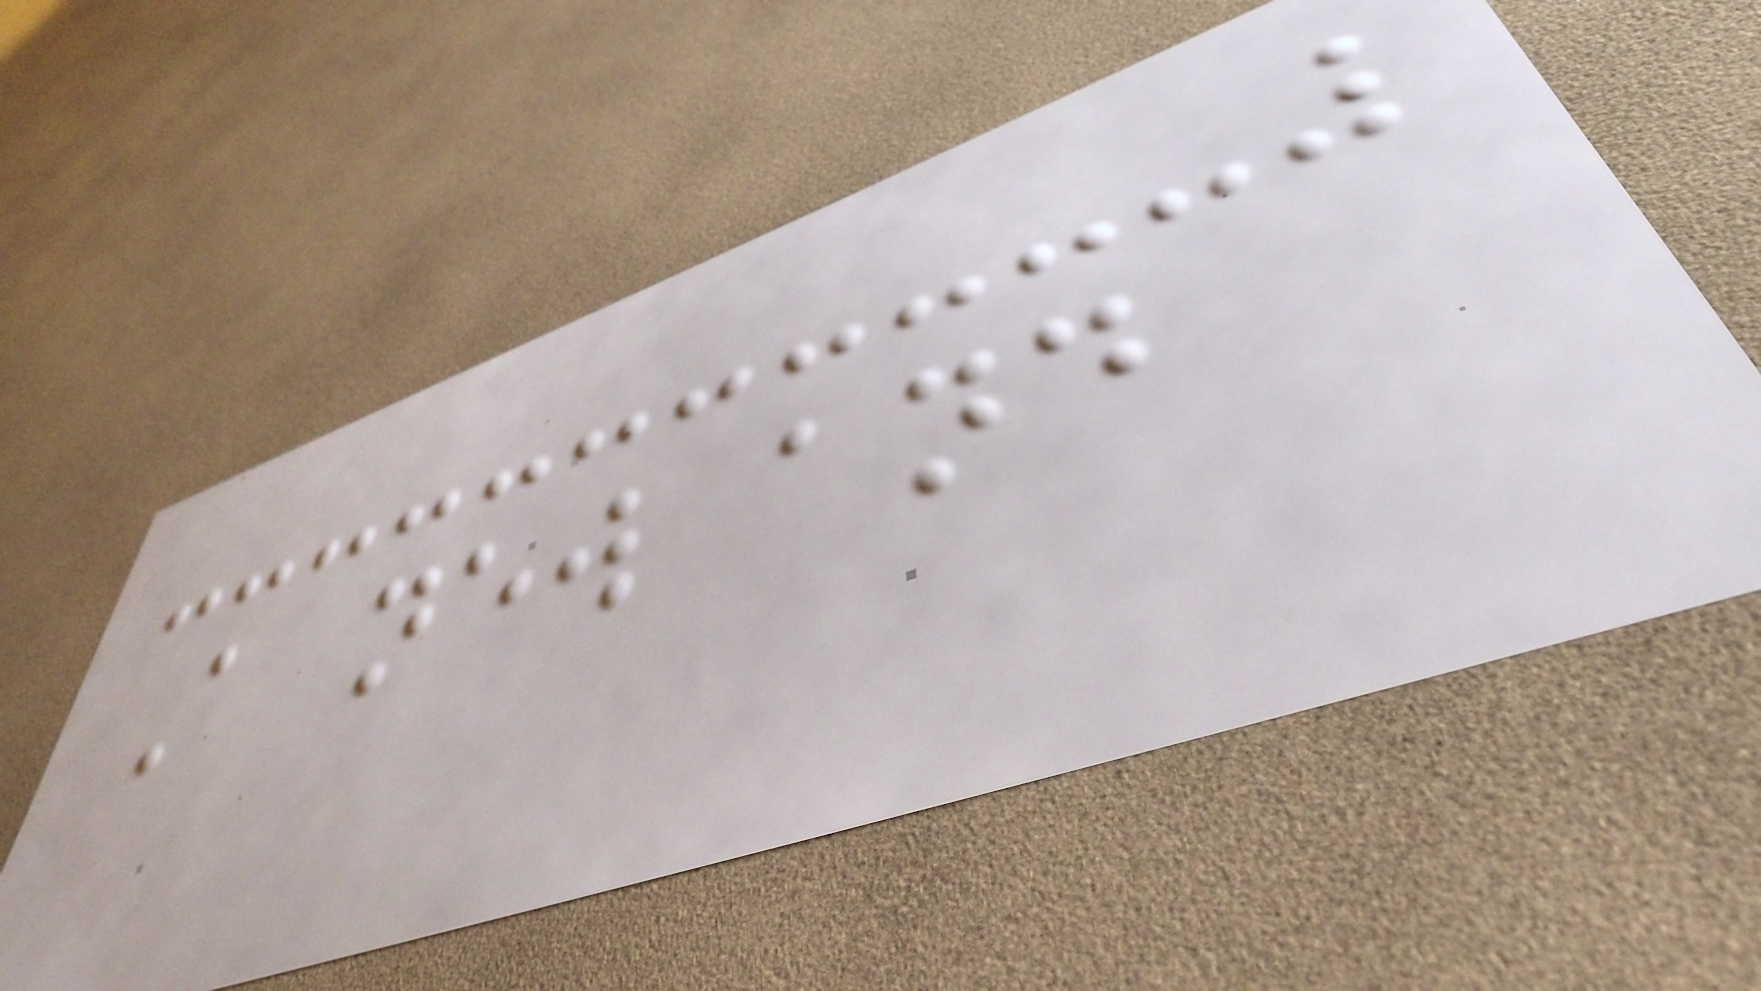A new and
